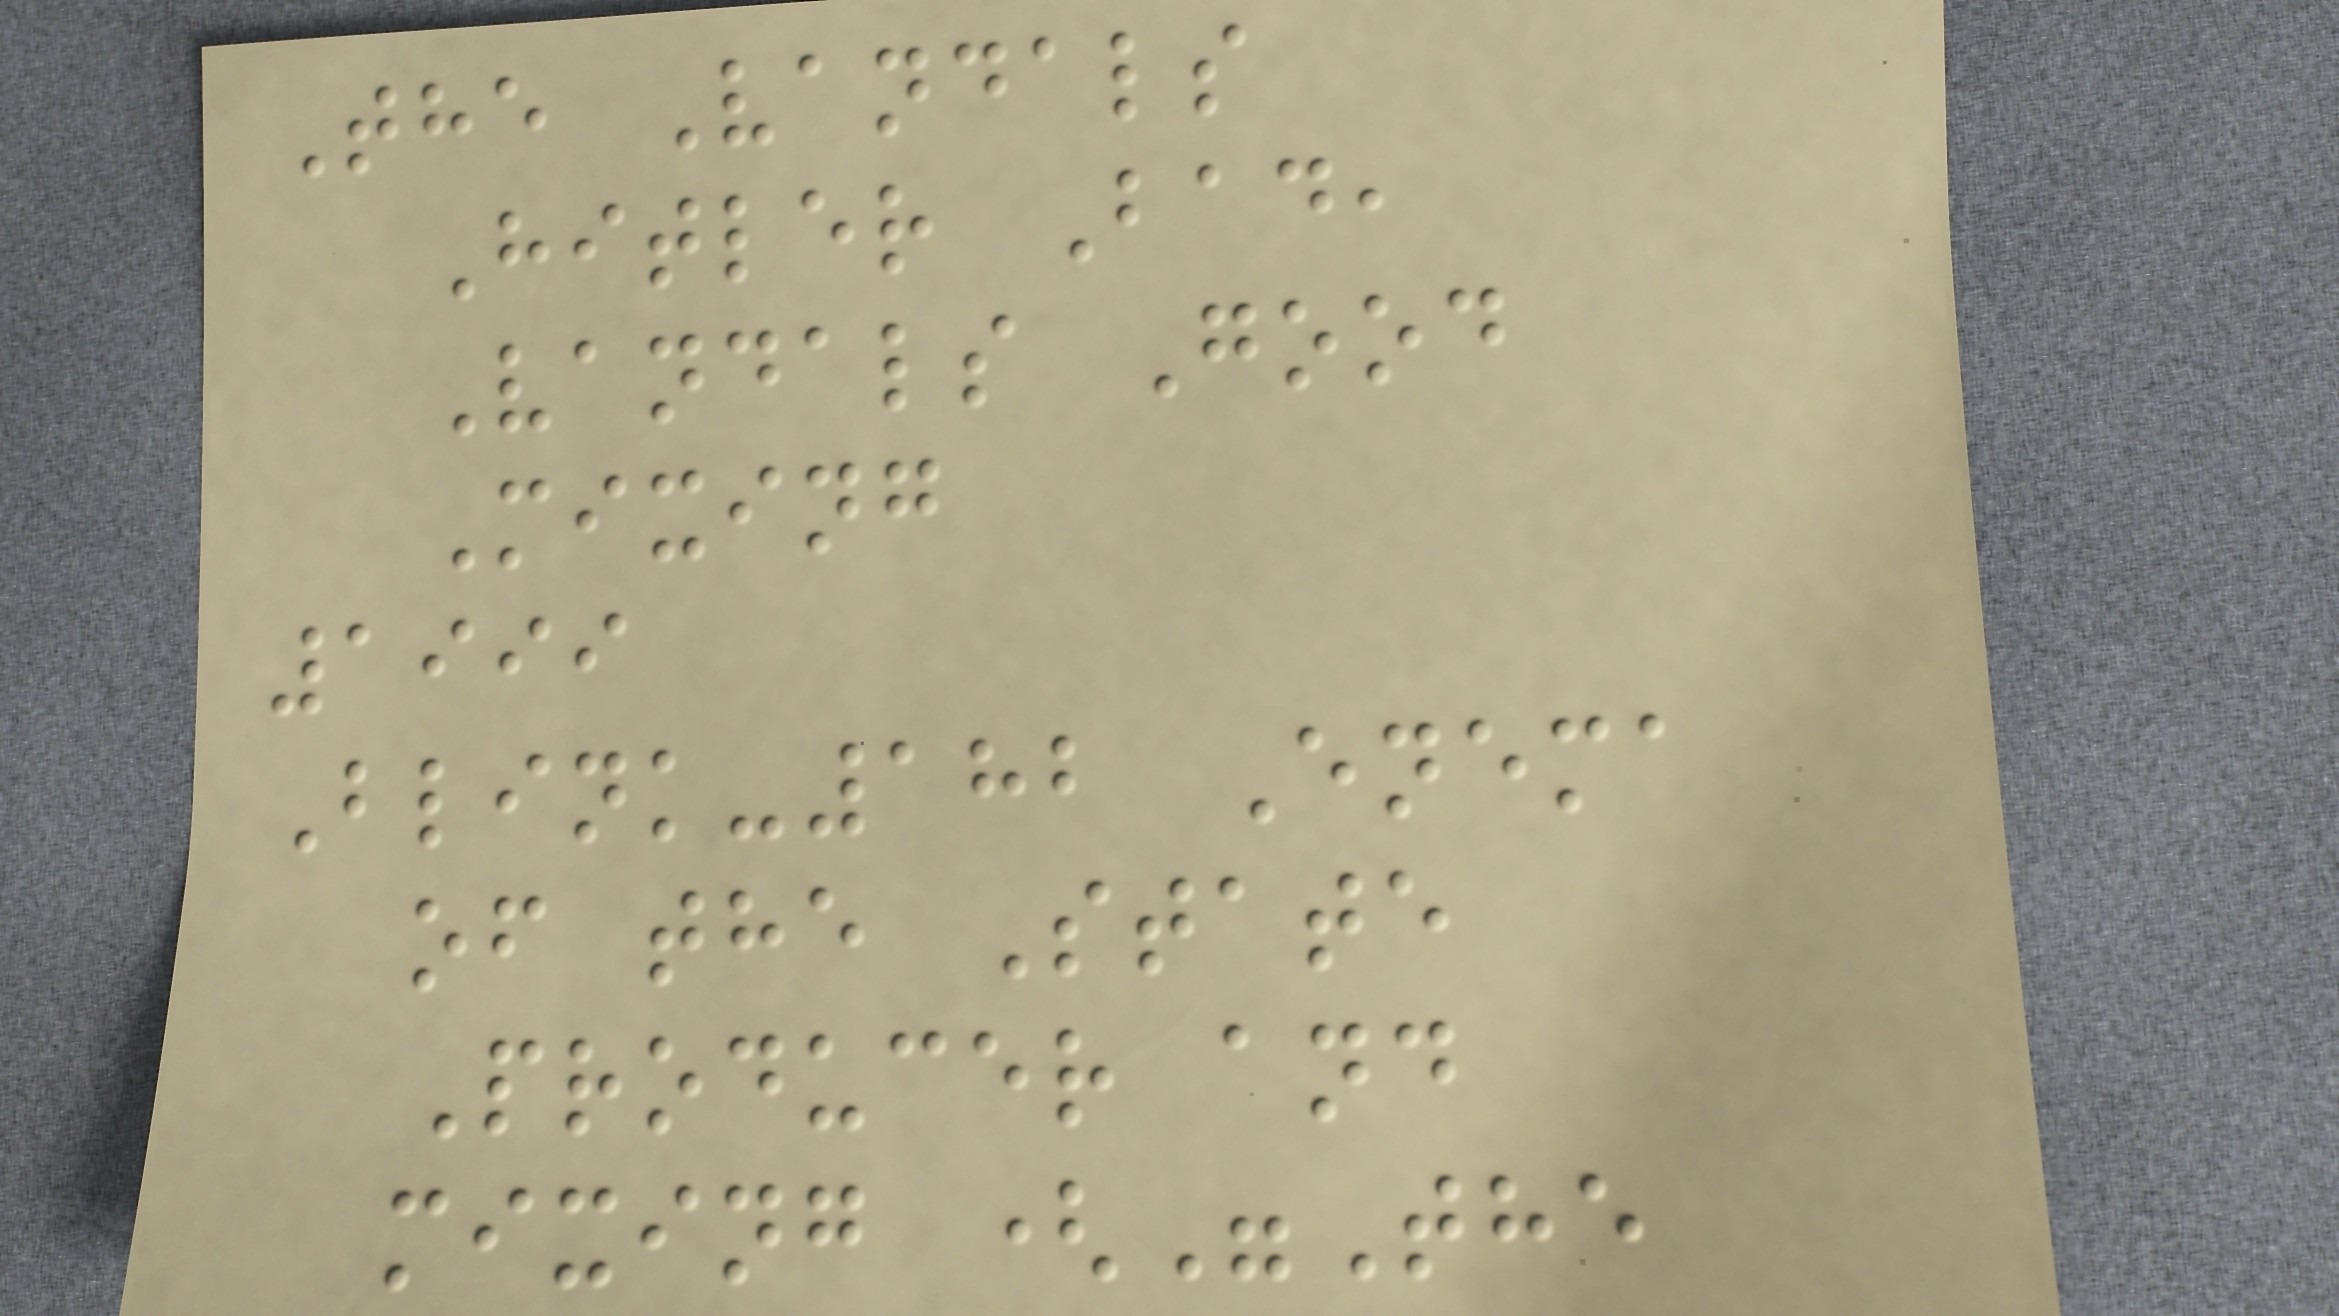The Vandals
Hitler Bad,
Vandals Good
Mixing
1999
Blink-182 Enema
of the State
Producer and
mixing ("The
